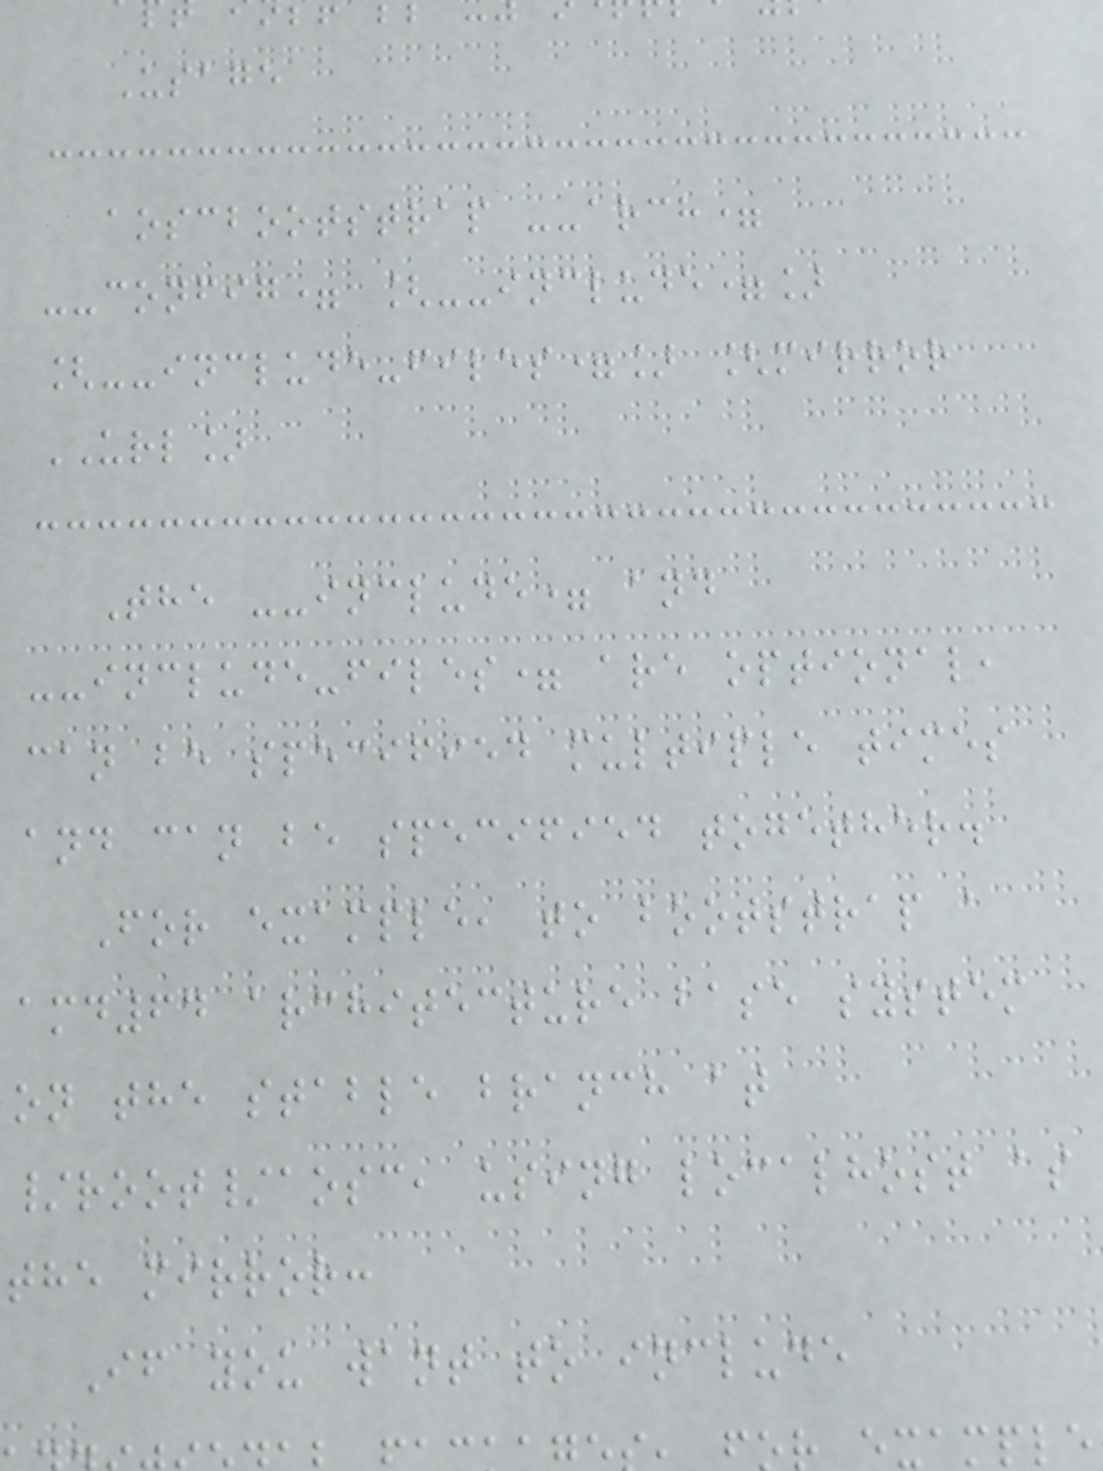Usage
aoscbootstrap --arch=
--config= [--include=]
[--include-files=] [mirror
URL]
The --include= and
--include-files= are optional,
can be specified multiple times
and can be specified together.
For example, to bootstrap a
amd64 architecture base system
on the stable branch at
/root/aosc, using localhost as
the mirror:
If you want to include
